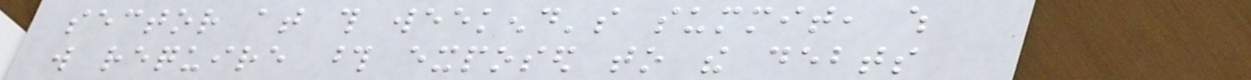sector at this weekend's summit, which
will require those exposed to the debts
